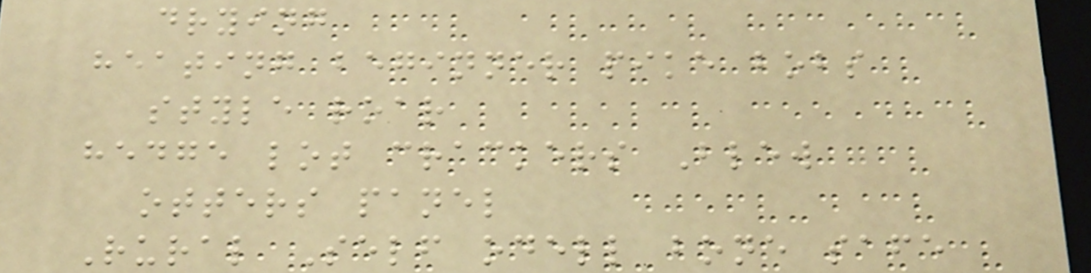drying
heating beginner pike bobs
style roar
hedge lot crackers Blew
otters panel
Rural Self odell bone safe
